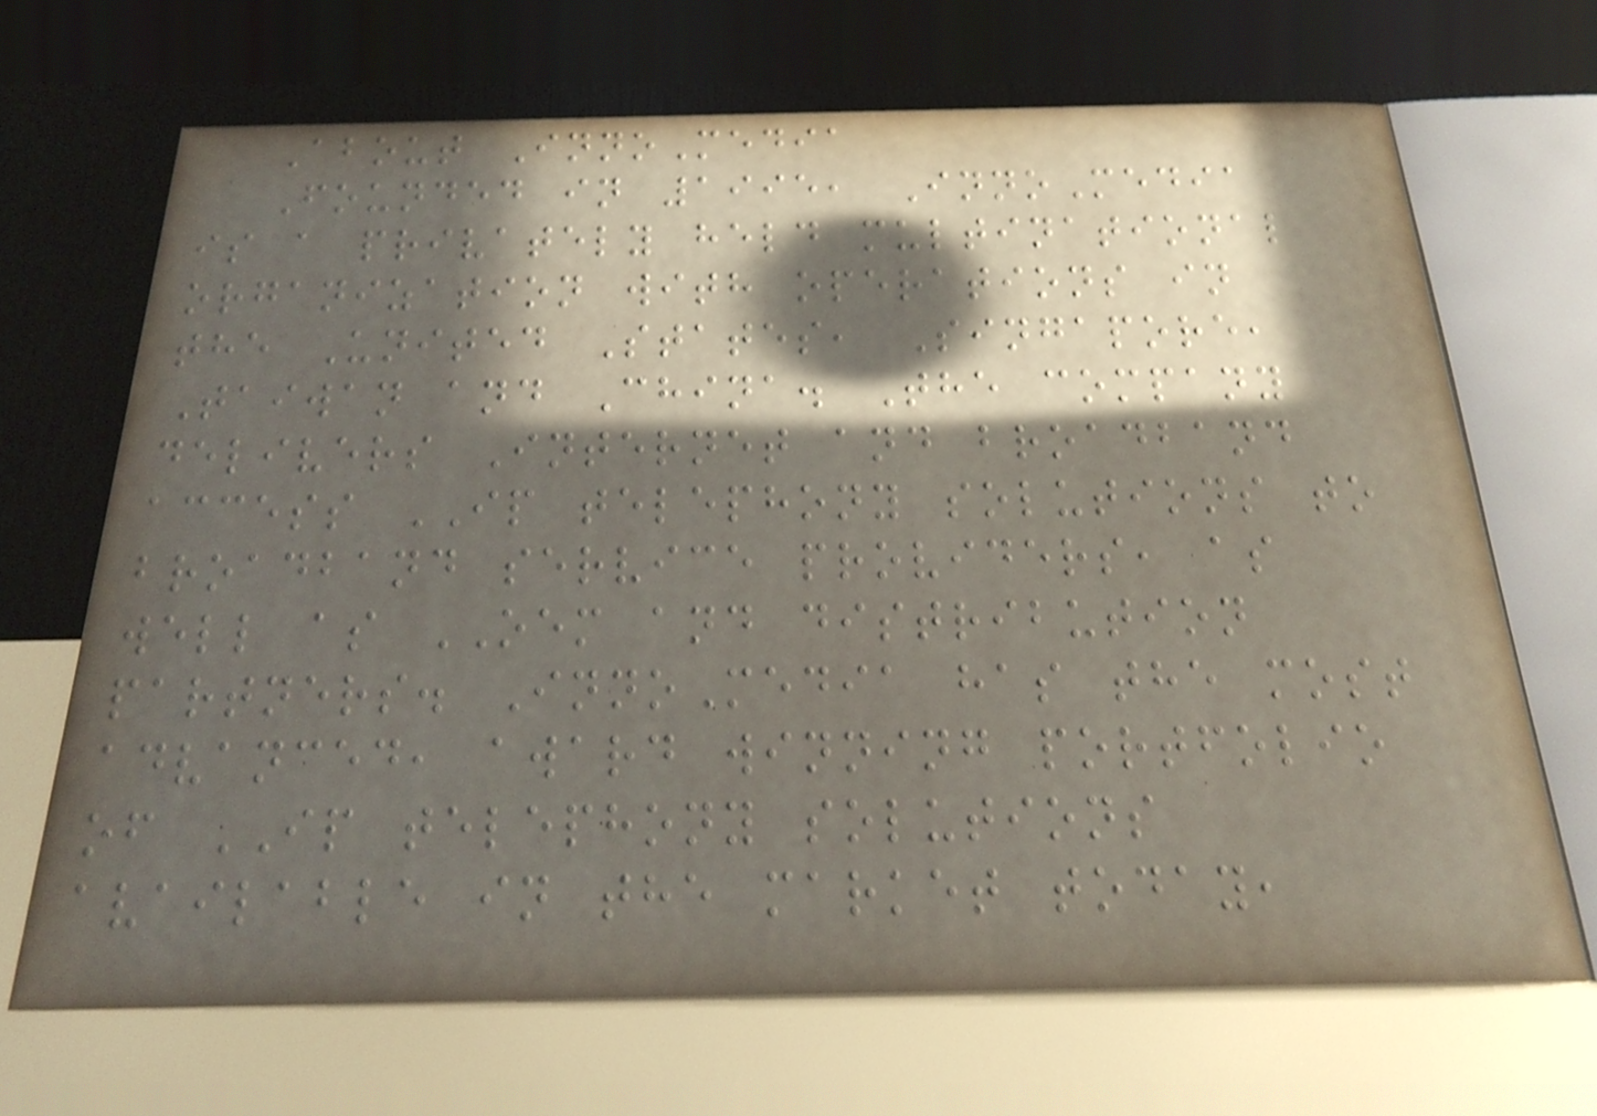About InnoMedia
Founded in 1995, InnoMedia
is a privately held multinational
organization with operations in
the United States, Singapore,
Taiwan and China. The company
delivers Internet and broadband
access IP telephony solutions to
broadband service providers, as
well as OEM and distribution
partners. InnoMedia has the most
advanced, award winning portfolio
of IP telephony solutions
available in the market today,
